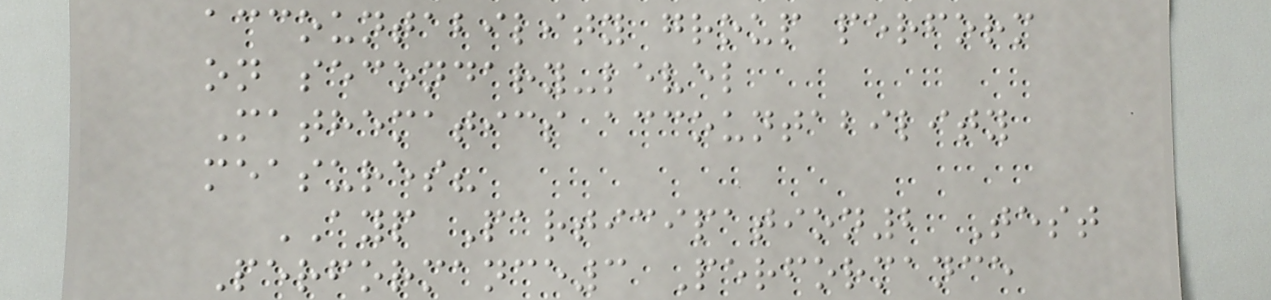accountability group perform
on secondary-level
Mathematics accountability
measures?
AYP Participation2 Test
Performance3 Performance
